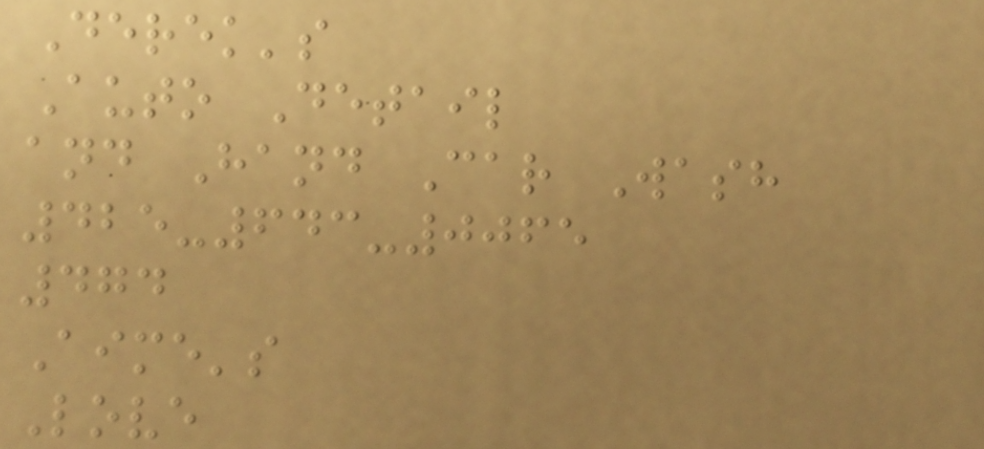Derek's
Auto Detail
and Hand Car Wash
425-643-0065
474
Aime's
Love
